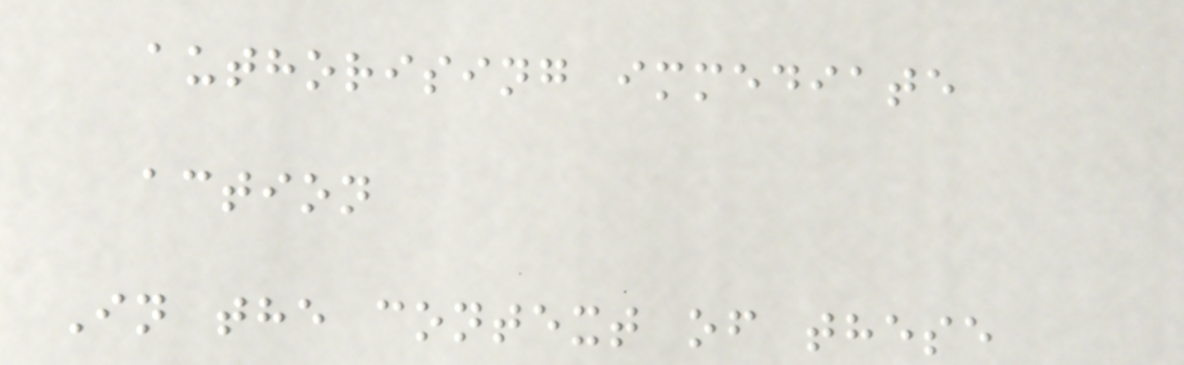authorising immediate
action
In the context of these
